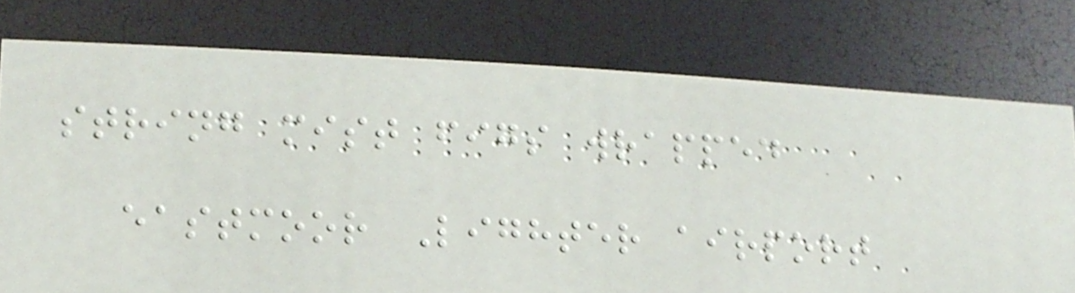string mist figs wrapped
eastmoor Lighter airport
